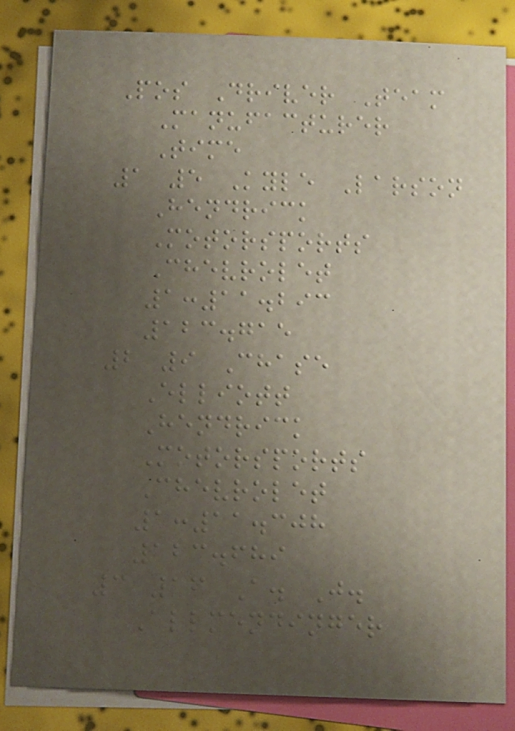Pos Driver Team
Manufacturer
Time
1 5 Kyle Larson
Hendrick
Motorsports
Chevrolet
1:11.293
123.715
2 9 Chase
Elliott
Hendrick
Motorsports
Chevrolet
1:11.308
123.689
3 16 A. J.
Allmendinger
